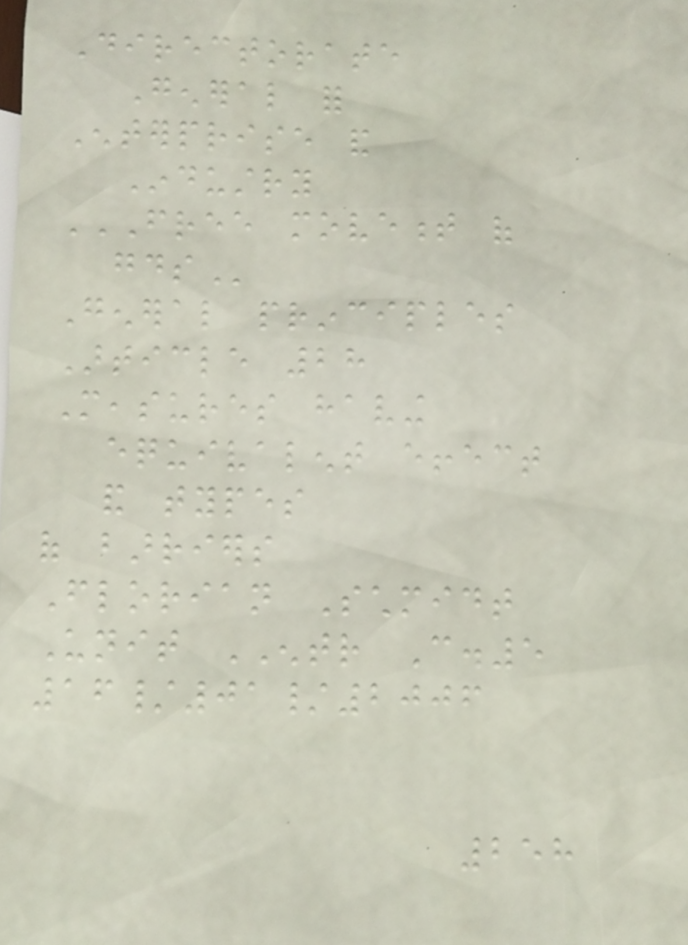Directorate
General for
Enterprise and
Industry
FREE MOVEMENT OF
GOODS
General principles
Article 28
Measures having
equivalent effect
and types
of barriers
Florian Schmidt
Unit ENTR C.5
16/01/2006
258
